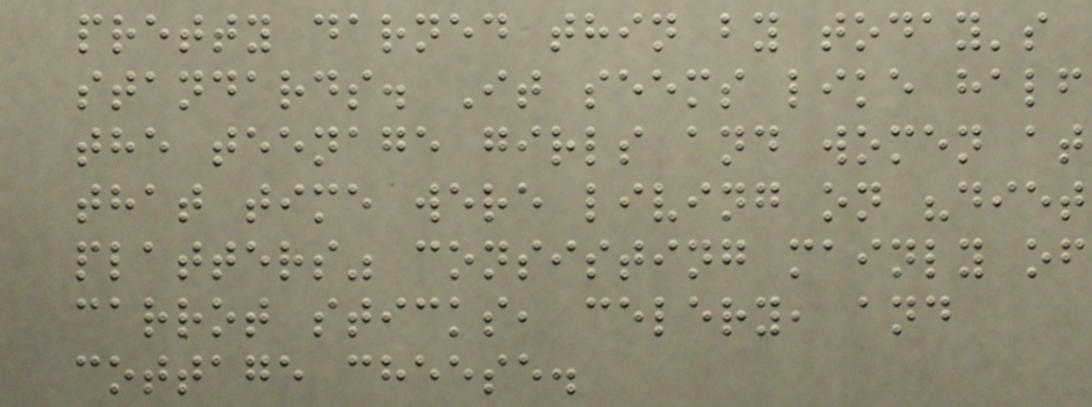pretty darned thin by today's
standards. It seems like half
the teenage girls and women at
that time were living on "diet
platters" consisting mainly of
carrot sticks, celery, and
cottage cheese.
